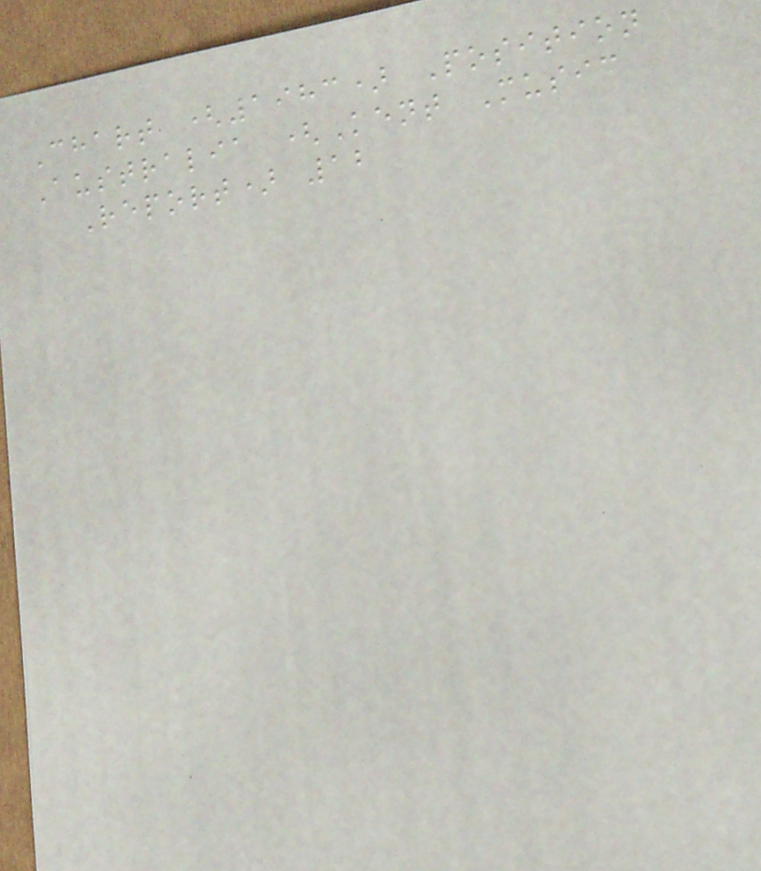Chart (1983) Position
Australia (Kent Music
Report) 12
